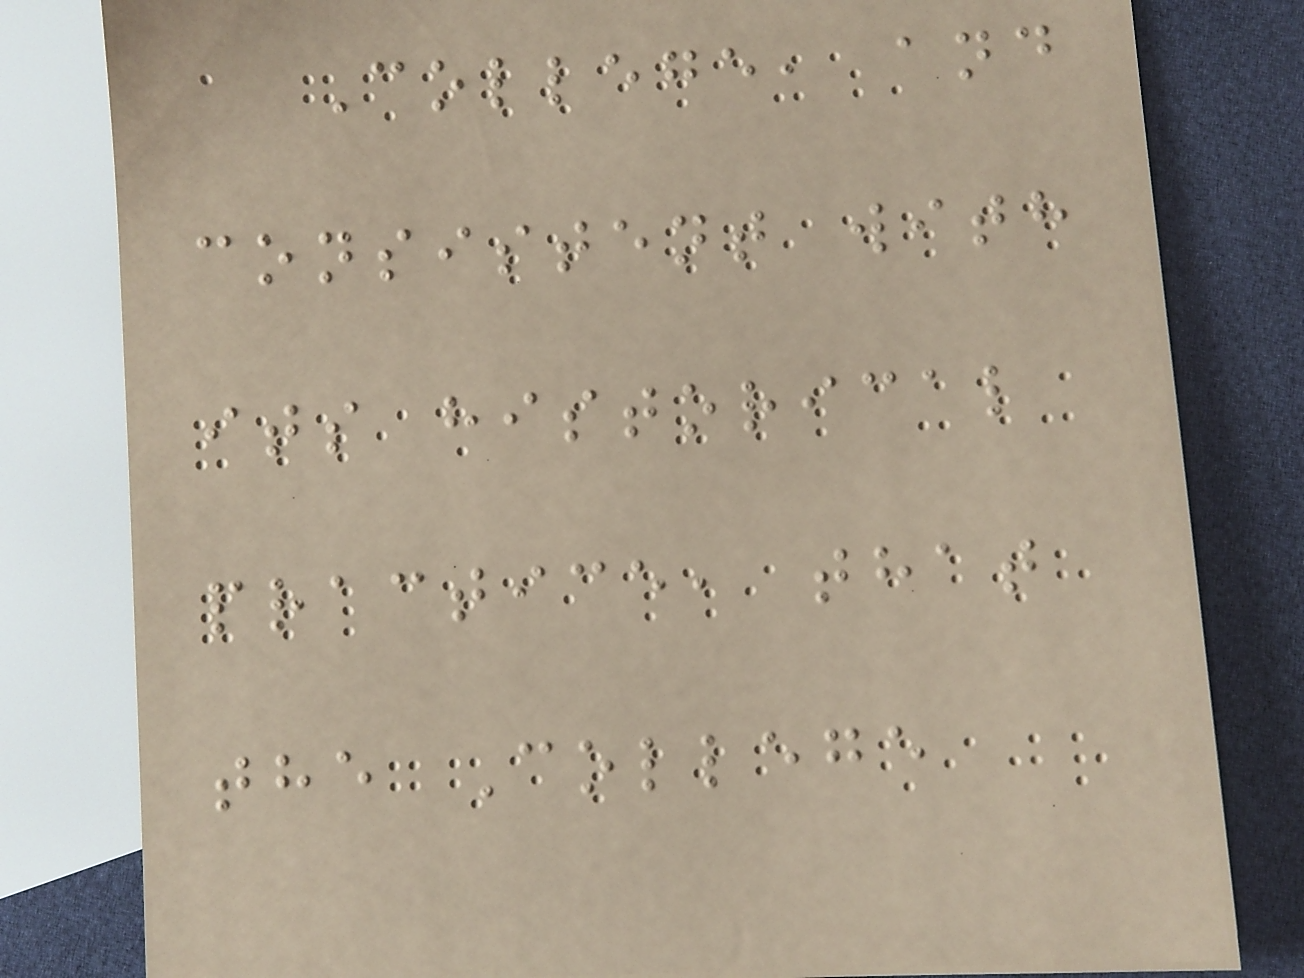College, and
consistent with
its historical
practice, that
the College
